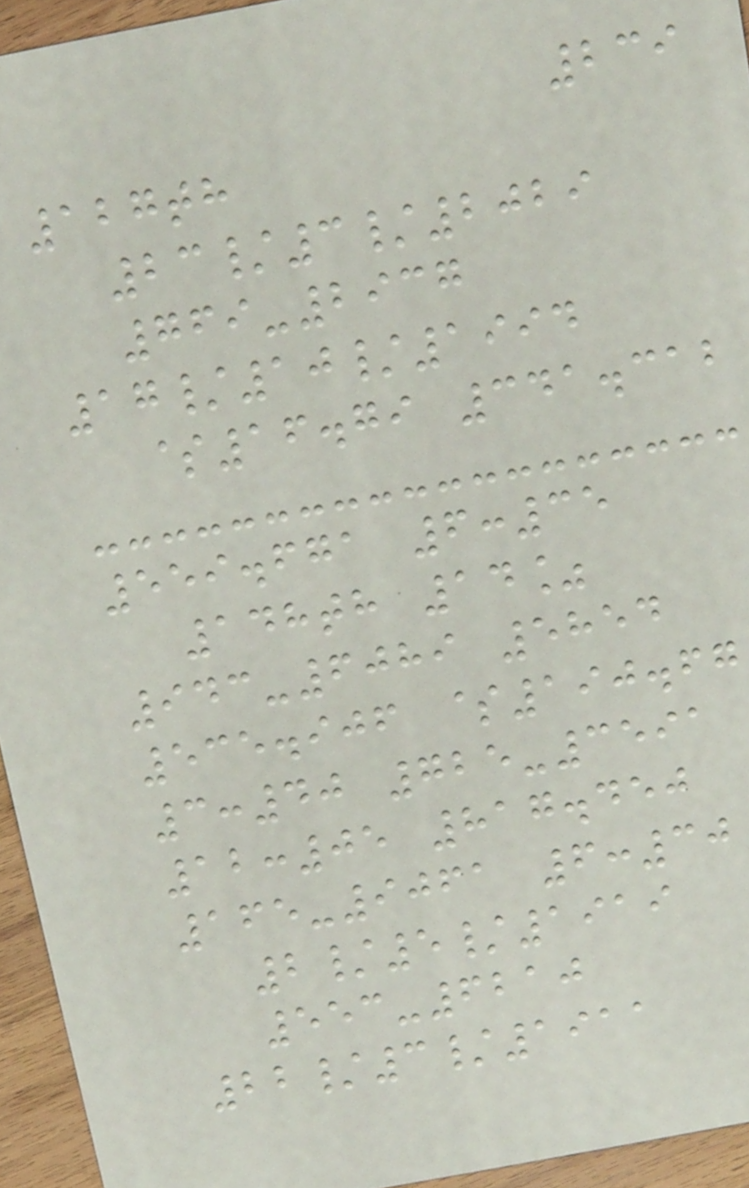239
127th
23/3/2029
769-2937
17/10/1994
$16.79 341.312
559.671 6:35
148th 14%
943-6089 5854
535.906 $190.67
3:40 725-3591
12:05 817.450
165-9061 6:30
2/5/1919
553-6210
22/3/1911
